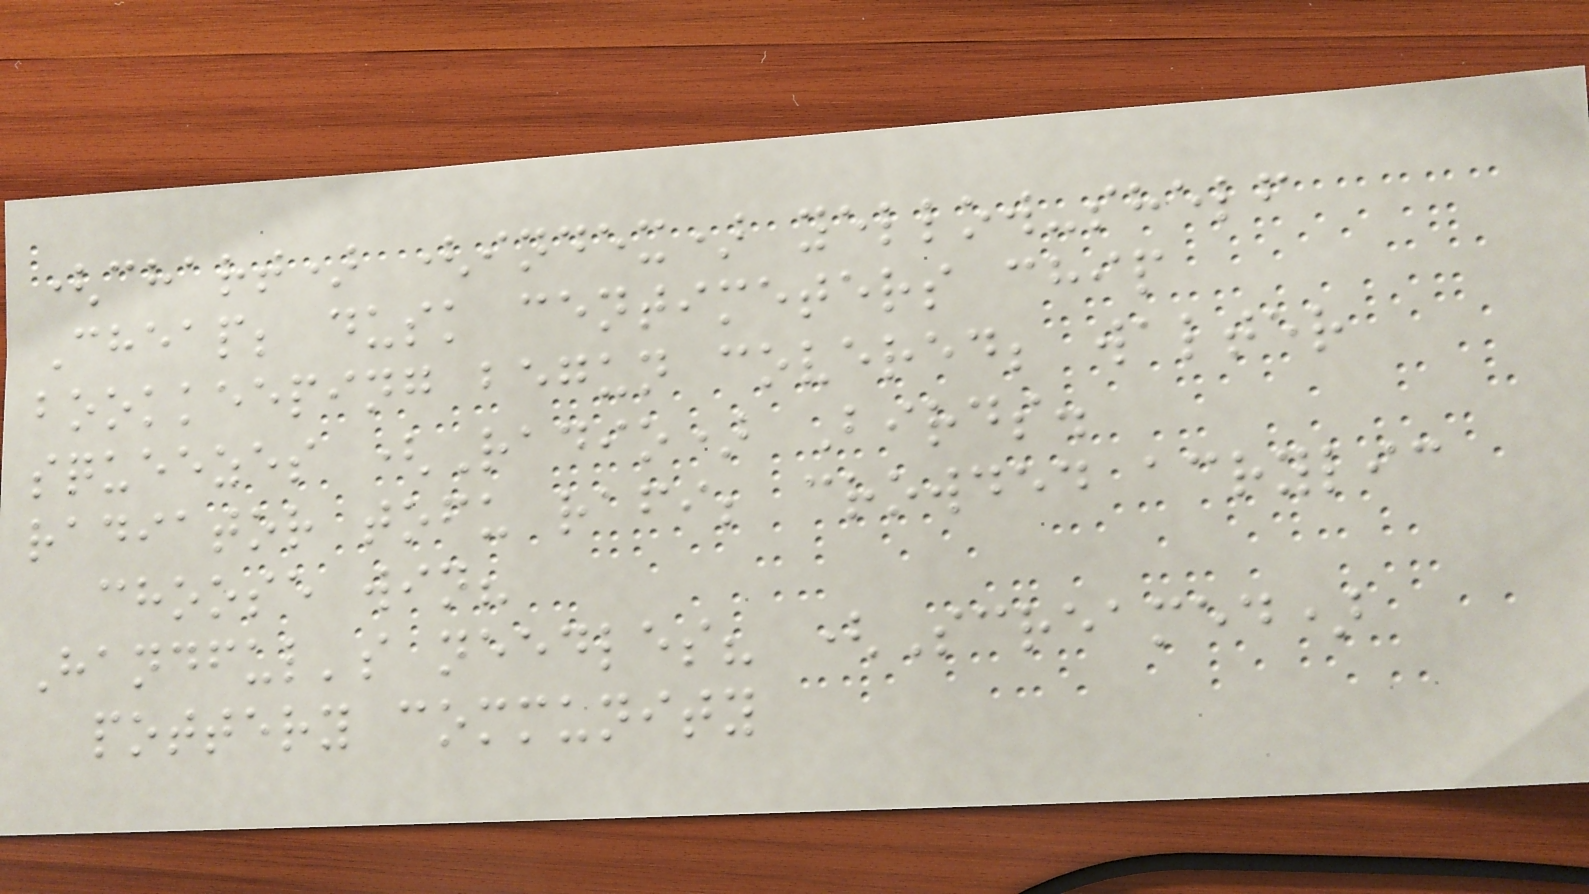(chart) (index) yellow-shelf
Cheap; dusk centimeters chip
bookkeeping begun covered; walter
squeezes (Radio) Birds.
radiator tofu rafi; crowded acrylic
choose win?
Handful's needles? (Screamed)
pottery community
